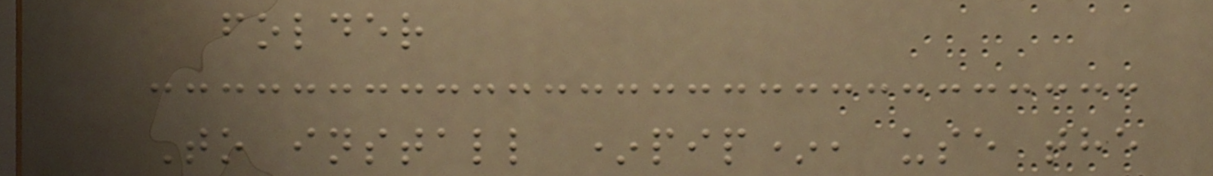folder
To install *pip*, use the
